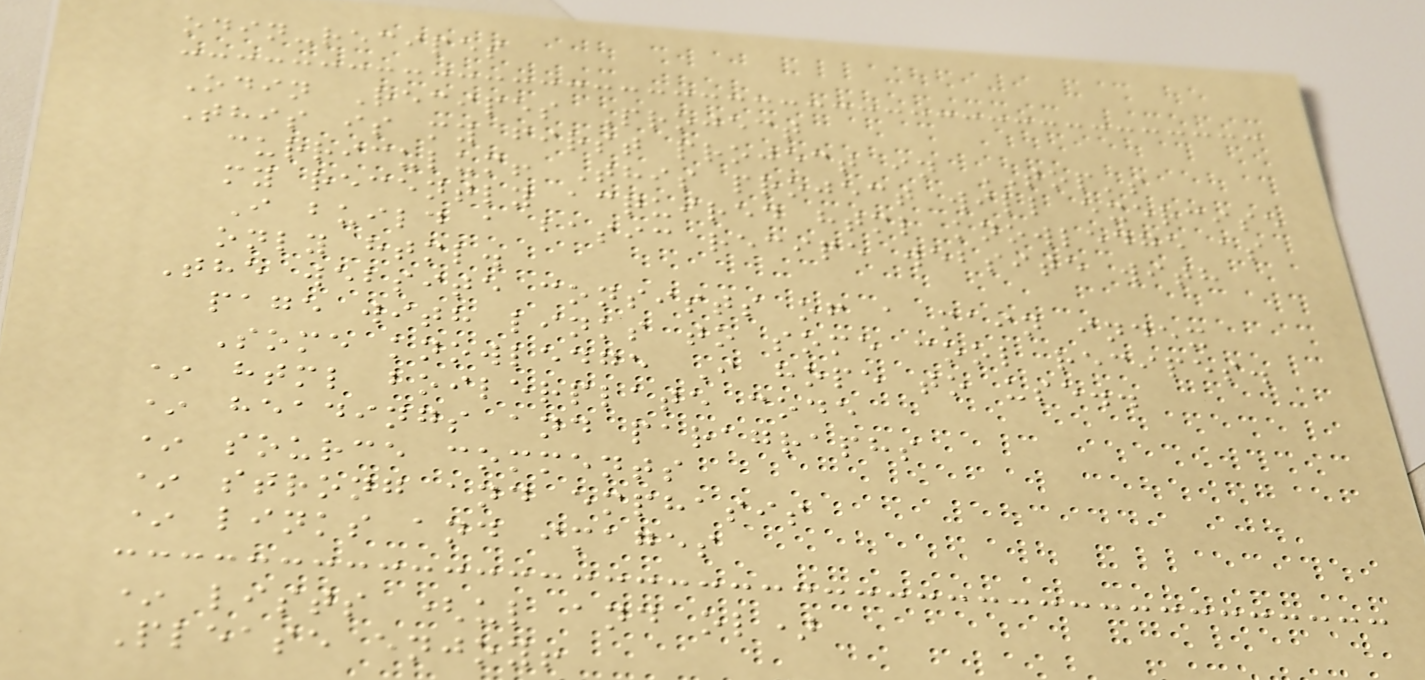odin-recipes
Odin Recipes Project
This is my first project in TOP's
curriculum! This project will exercise
my recently acquired html knowledge as
I build a basic recipe website with
only html.
The website consists of a main index
page with links to some cool recipes.
Some knowledge I hope to use..
* html boilerplate code
* headings and paragraphs
* source comments
* strong and emphasis
* links and images
* lists (ul and ol)
Please enjoy!
